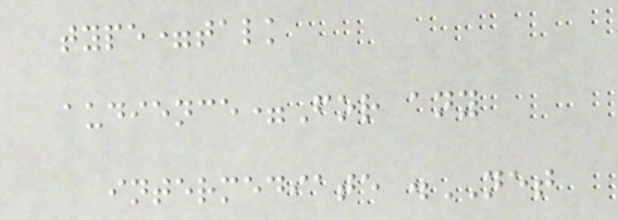type=talk
audience=For any
intermediate .NET
